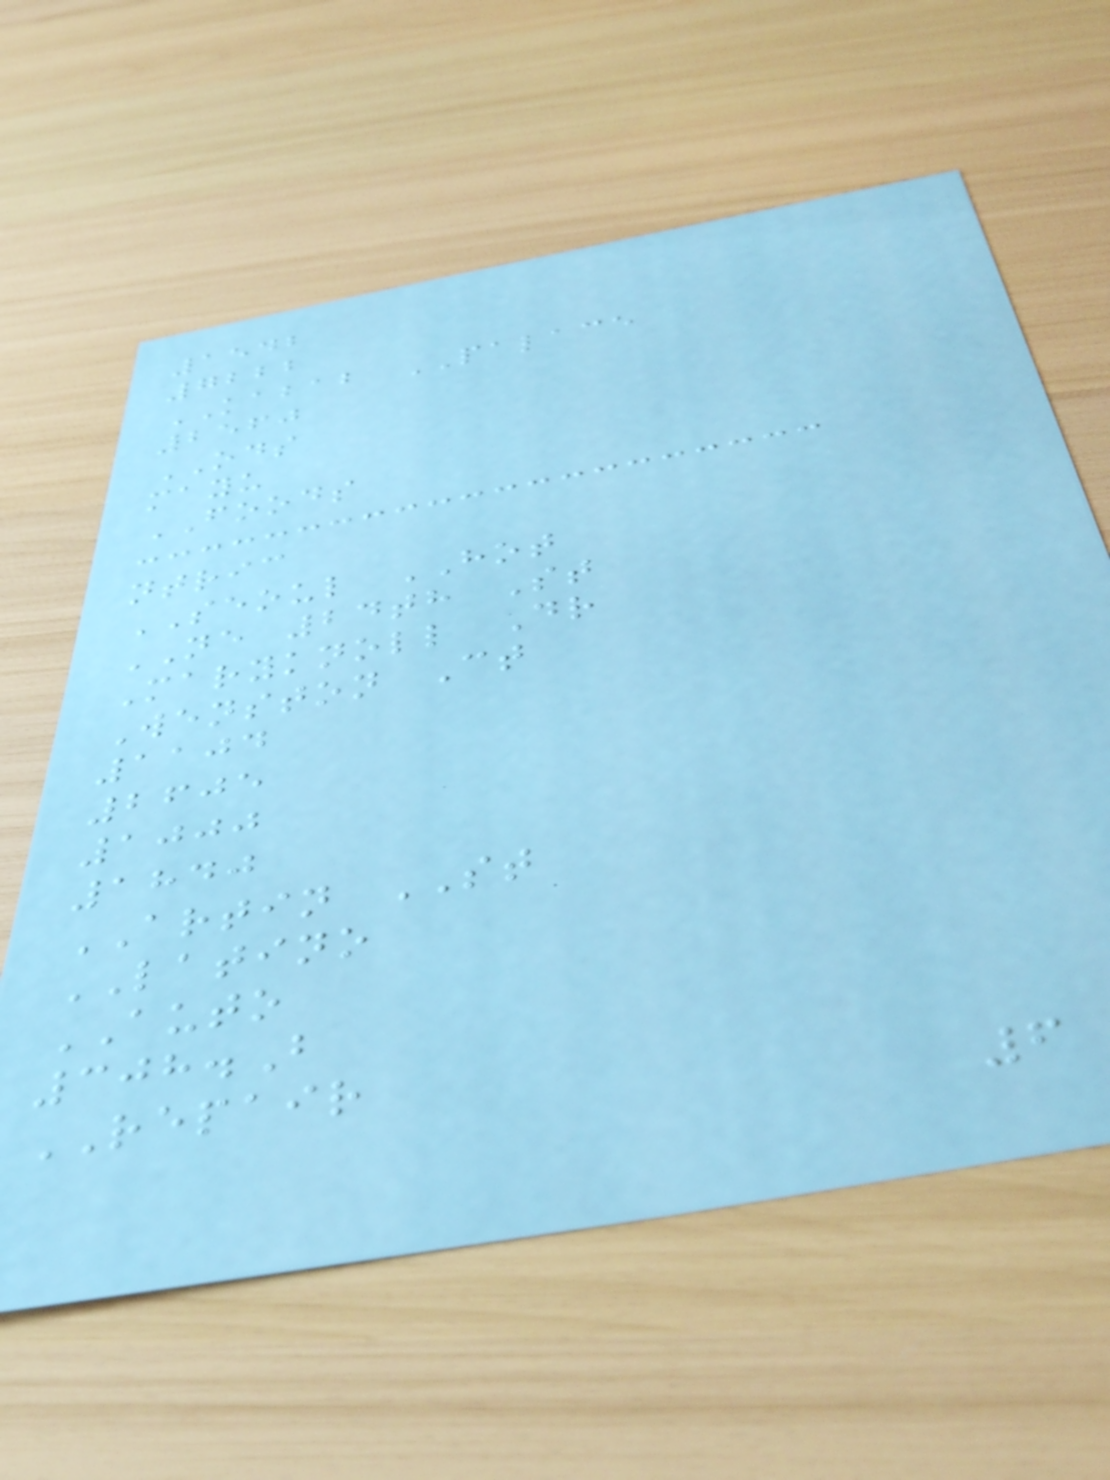1542
7222
KABAB PALACE
2560
ODS
mayu
FOODS
ntric
SEOUL HOT
NE 24th St
Maryknoll Dr
Wenston Ct
1104
2605
1000
1840
ARTIN ST
LATINO
AUTO
308.B
REPAIR
6
